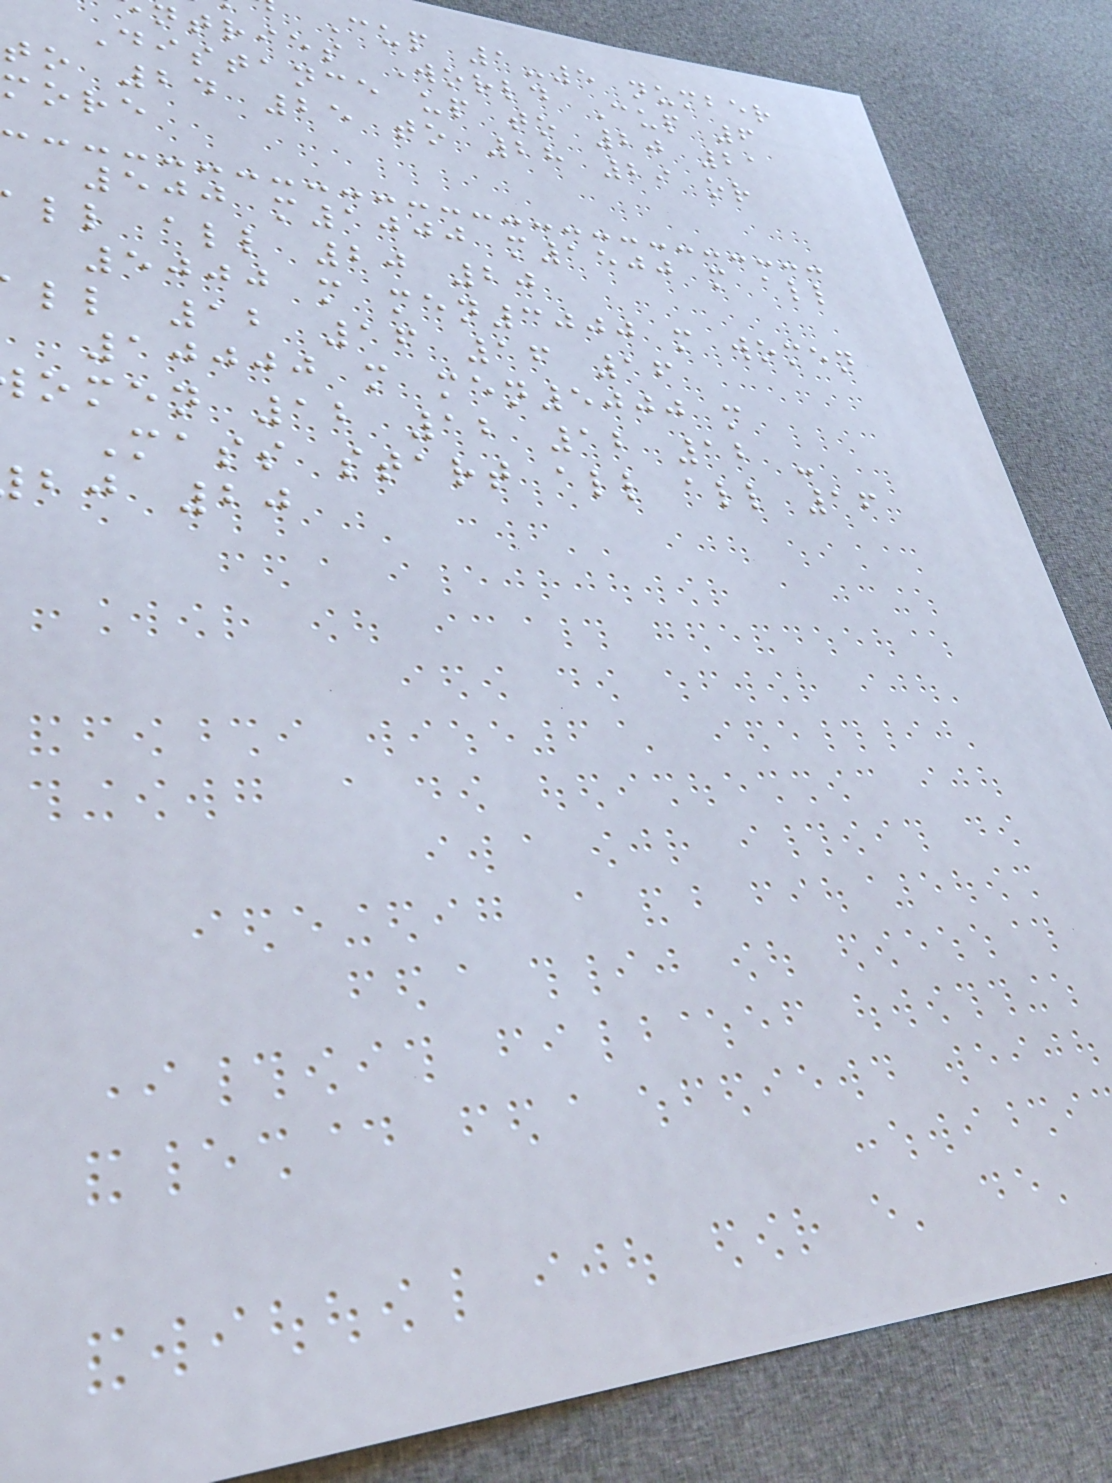Cup 1-5 number
ntries World Cup 6
Distance up to 20 21
to 24 25 to 28 29 or
more
500 m1000 m1500 m all
ll all 20 20
5000 m men3000 m women
ll 12 16 16 16
10000 m men5000 m
omen 12 12 12 12 -
Mass start all all 16
bj 20
